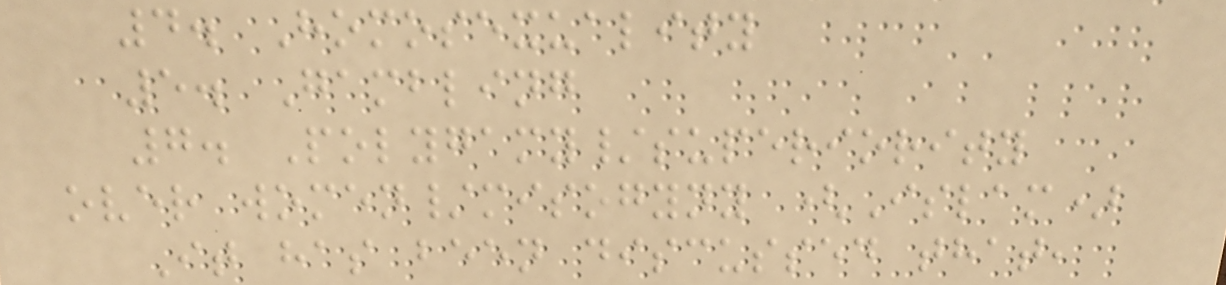4. Homosexuality
5. Gambling
7. Polygamy/superiority
over women/misogyny (Islam)
It has been discussed that,
